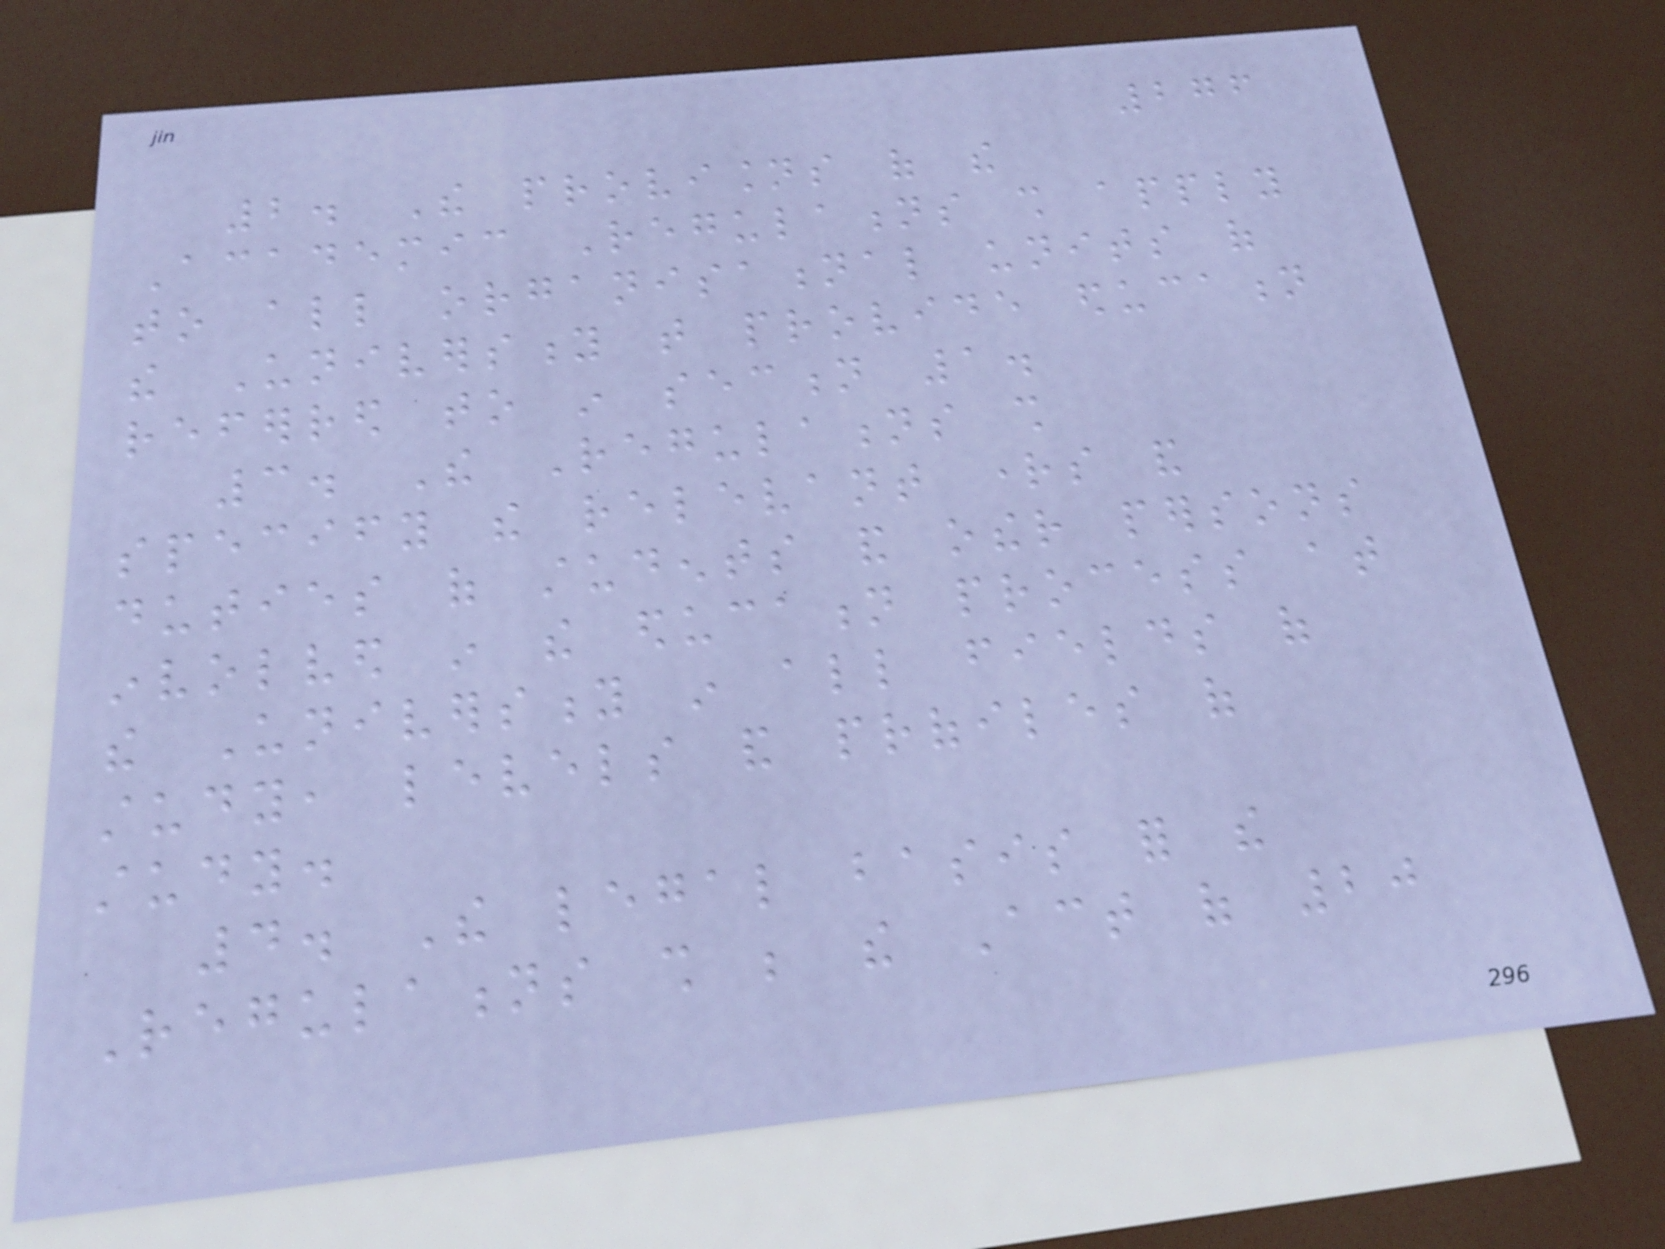276
2. The provisions of the
Academic Regulations shall apply
to all organisational units of
the University that provide education
referred to in section 1.
3. The Regulations shall
specify the relevant rights and
duties of students and other persons
involved in the education process at
the University in all fields of
study, levels and profiles of
study.
4. The legal basis for the
Regulations shall be the Act of 20
